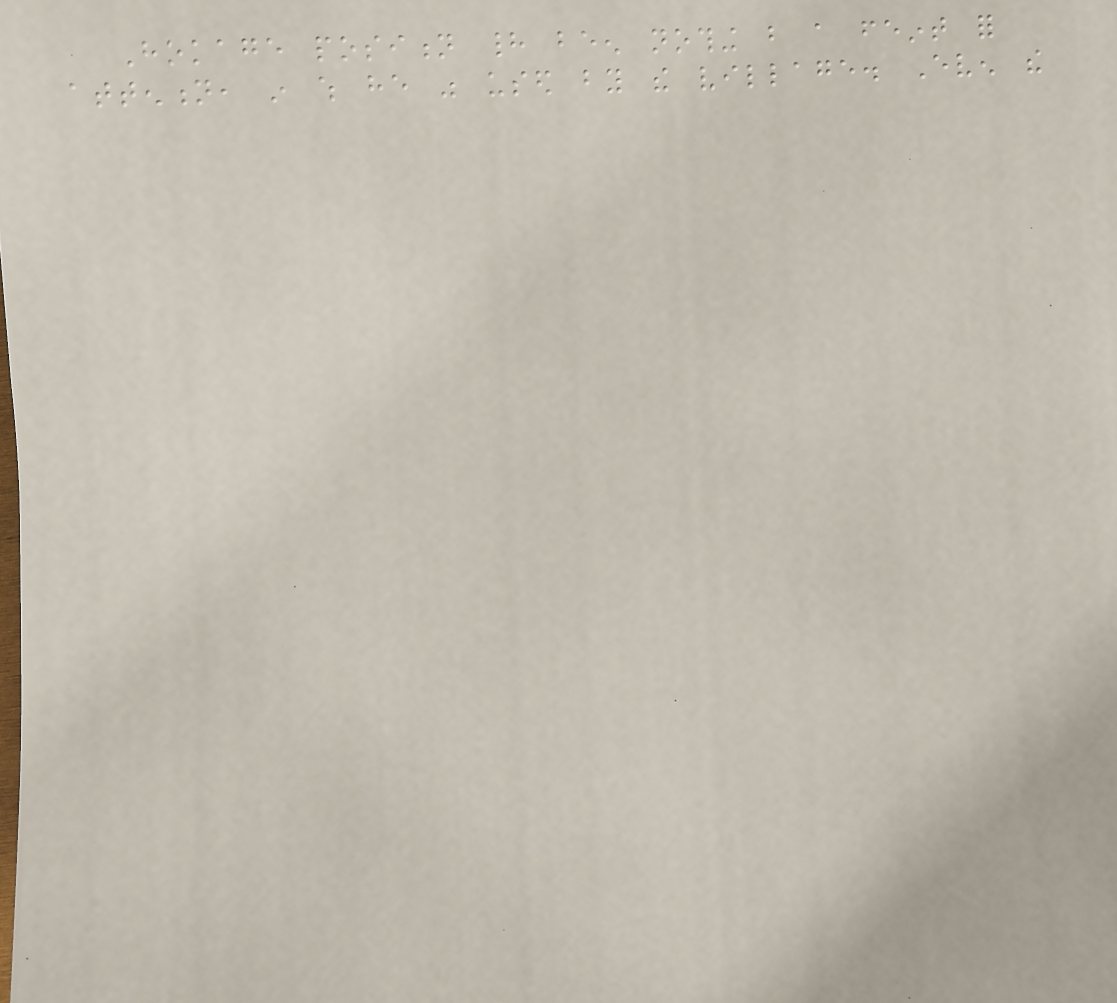Hokage position had been nothing but a feint for
attention, in which he was used by the village. Even the
